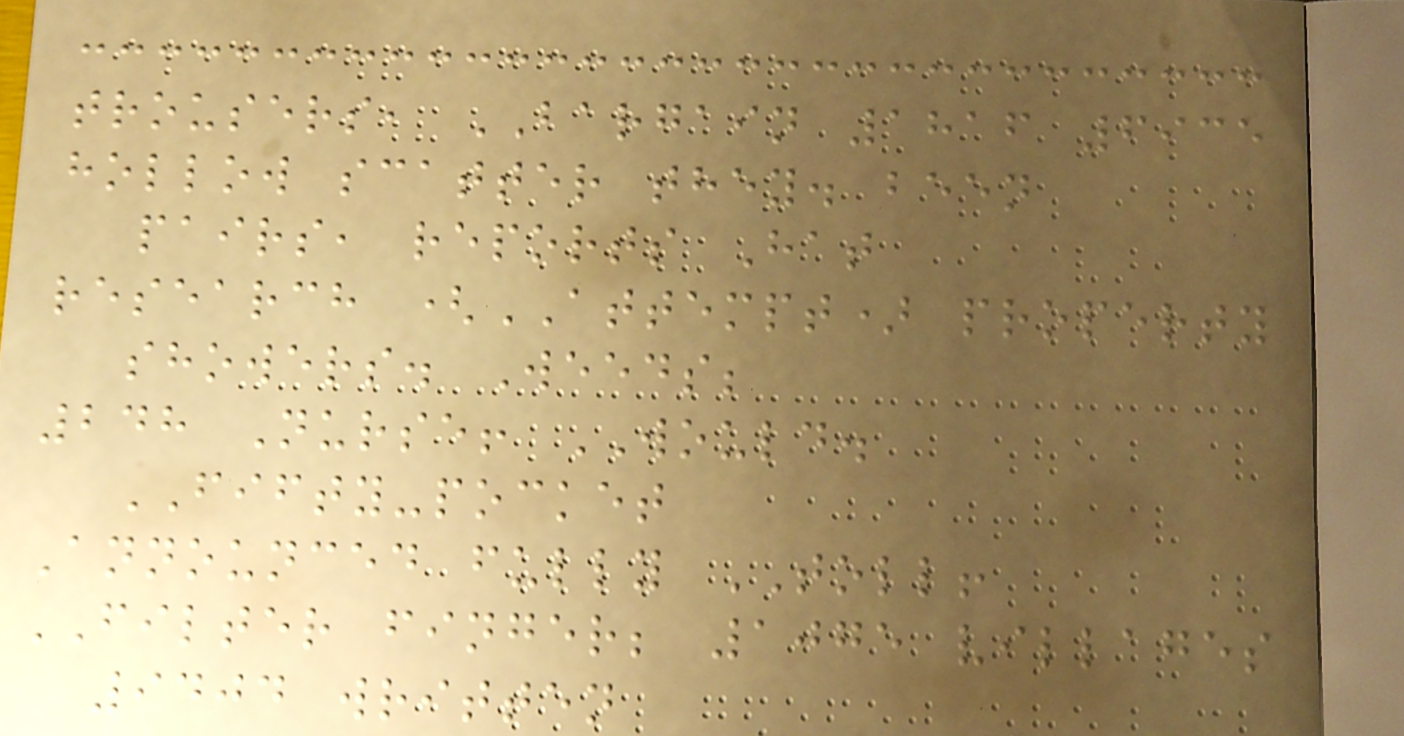trousers, BARGAIN 1816 6935
hollow scatter they. been
pairs, reports Hat
research (ATTEMPT) property
showers. Weeds;
248 Nurse! WOULD.
FIFTY-pocket
Announced fully TOLL!
FILTER finger; 1075 villages
9404 written
